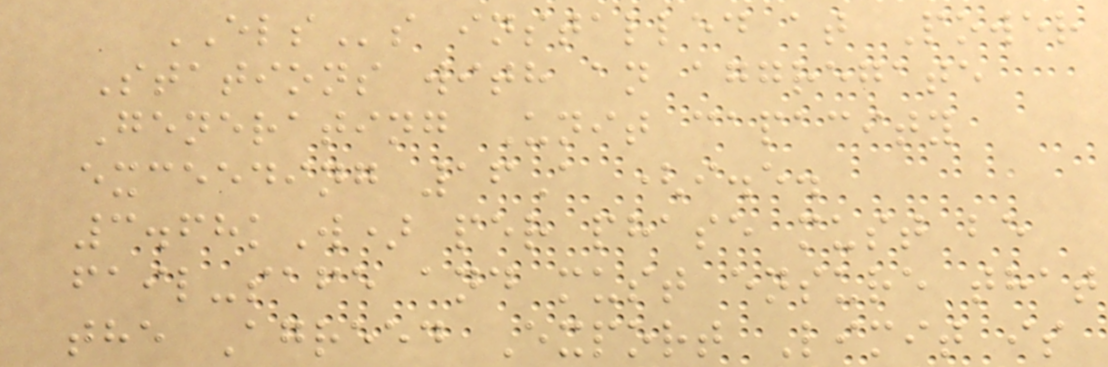ELSs installed at Power
Stations with an aggregate
Generating Unit capacity
exceeding 16A (i.e.
3.68kW) per phase must be
fail-safe and must ensure that
the Agreed Export Limit is
